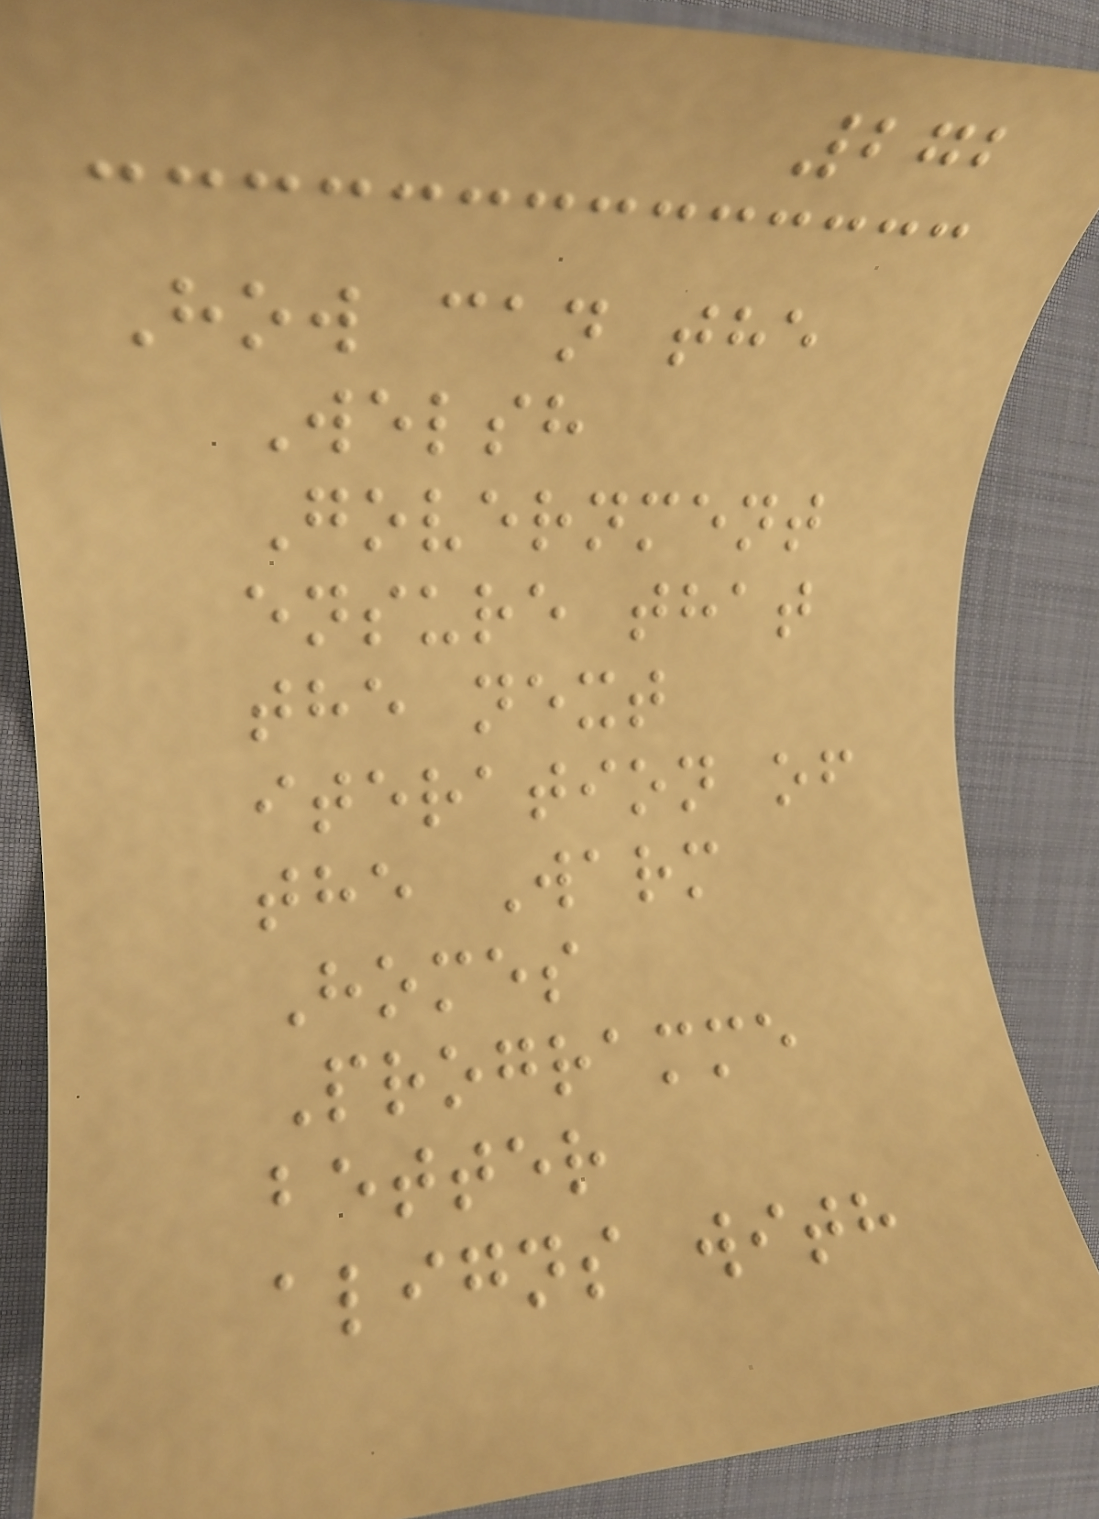272
How can the
Welsh
Government
ensure that
the next
iteration of
the Warm
Homes
Programme
better
aligns with
